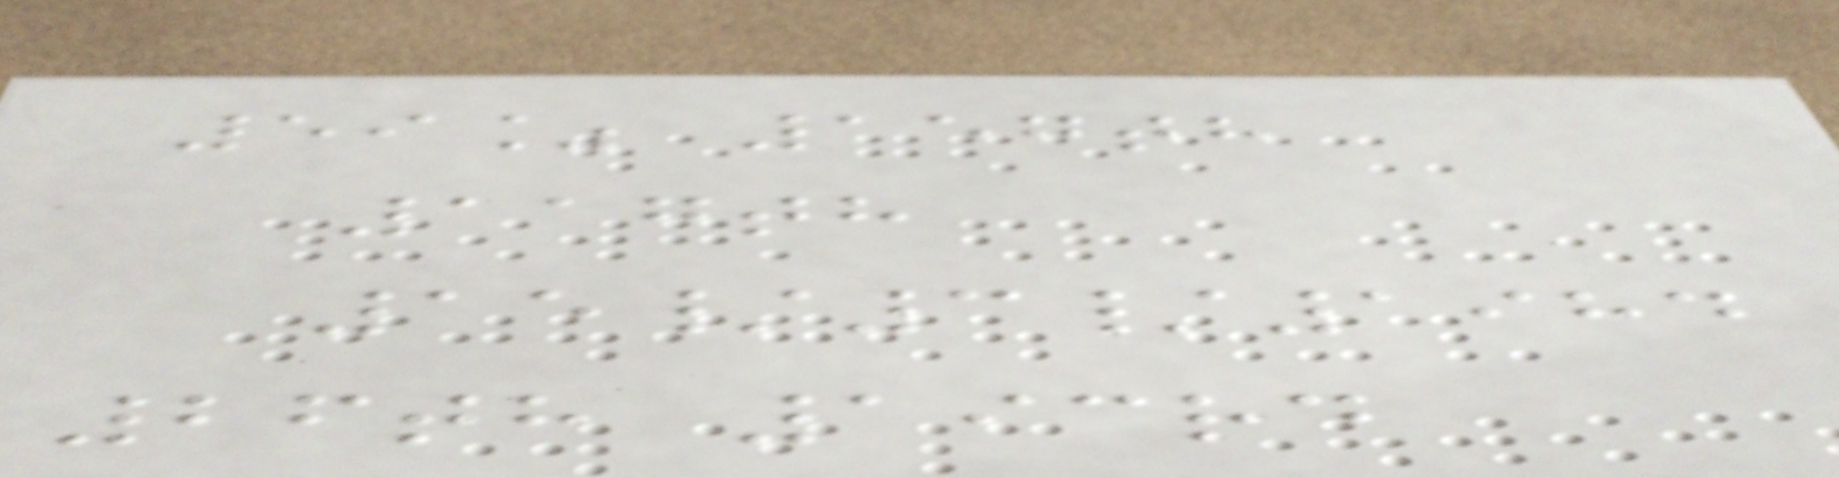59% 157th
117th
15/3/1984
26th 193rd
